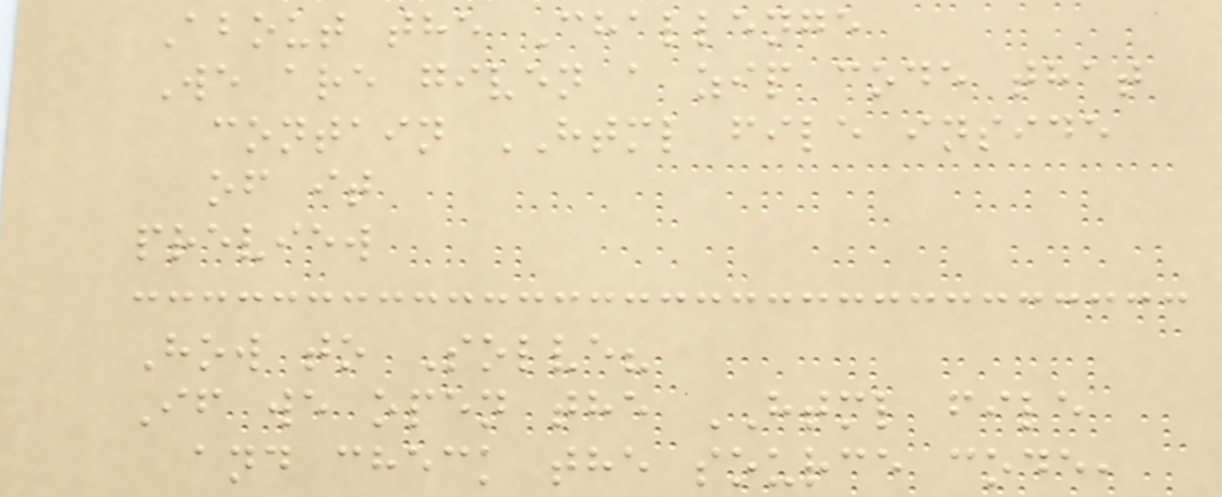About the Challenge
We are given a zip code that
contain HTML file inside
of it
preview
How to Solve?
If we open the HTML file
and check the source code,
